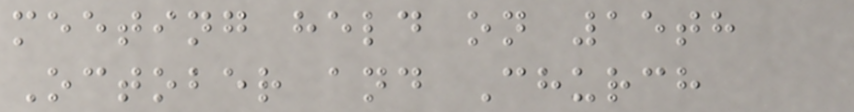meeting held on 15th
October and Church
